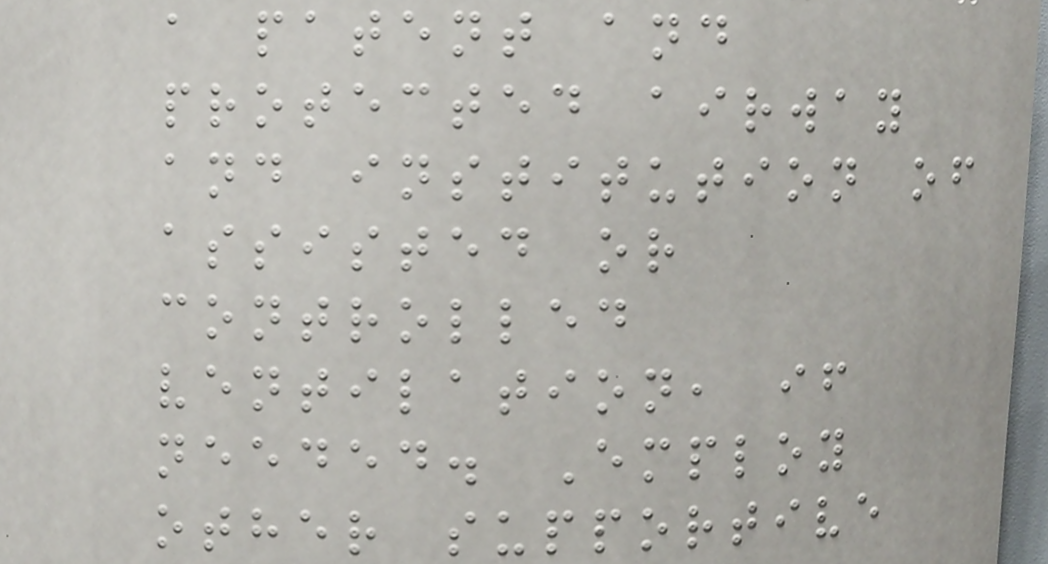a patent and
protected airway
and institution of
assisted or
controlled
ventilation, if
needed. Employ
other supportive
